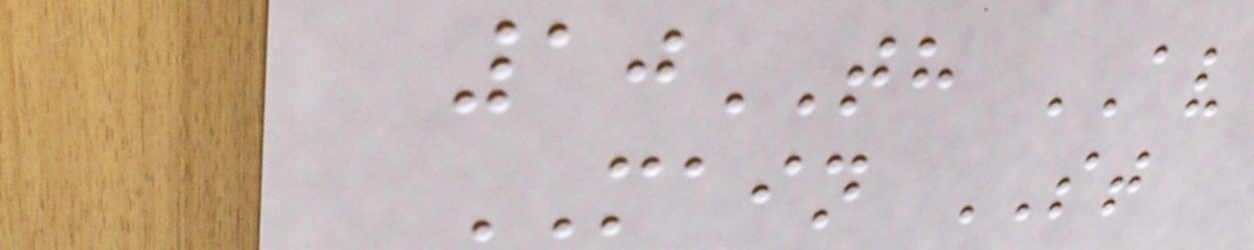10TH AV
MAIN ST
